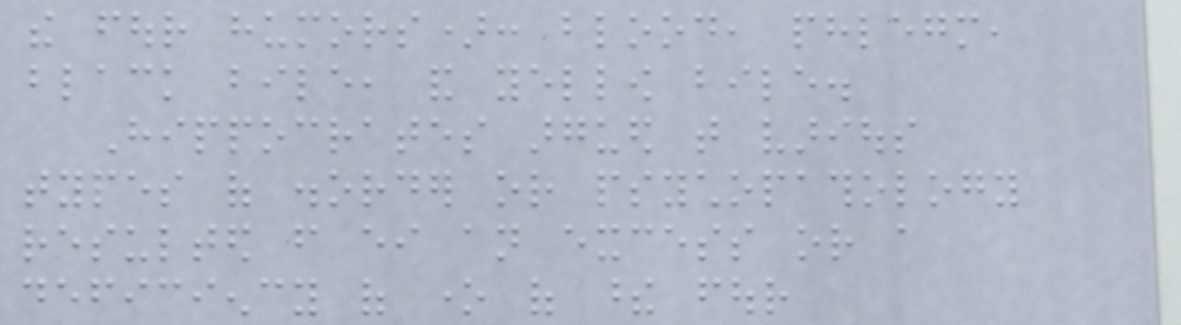the four humors): blood, phlegm,
black bile, and yellow bile.
Hippocrates argued that various
types of disorder or psychopathology
resulted from either an excess or a
deficiency of one of these four
